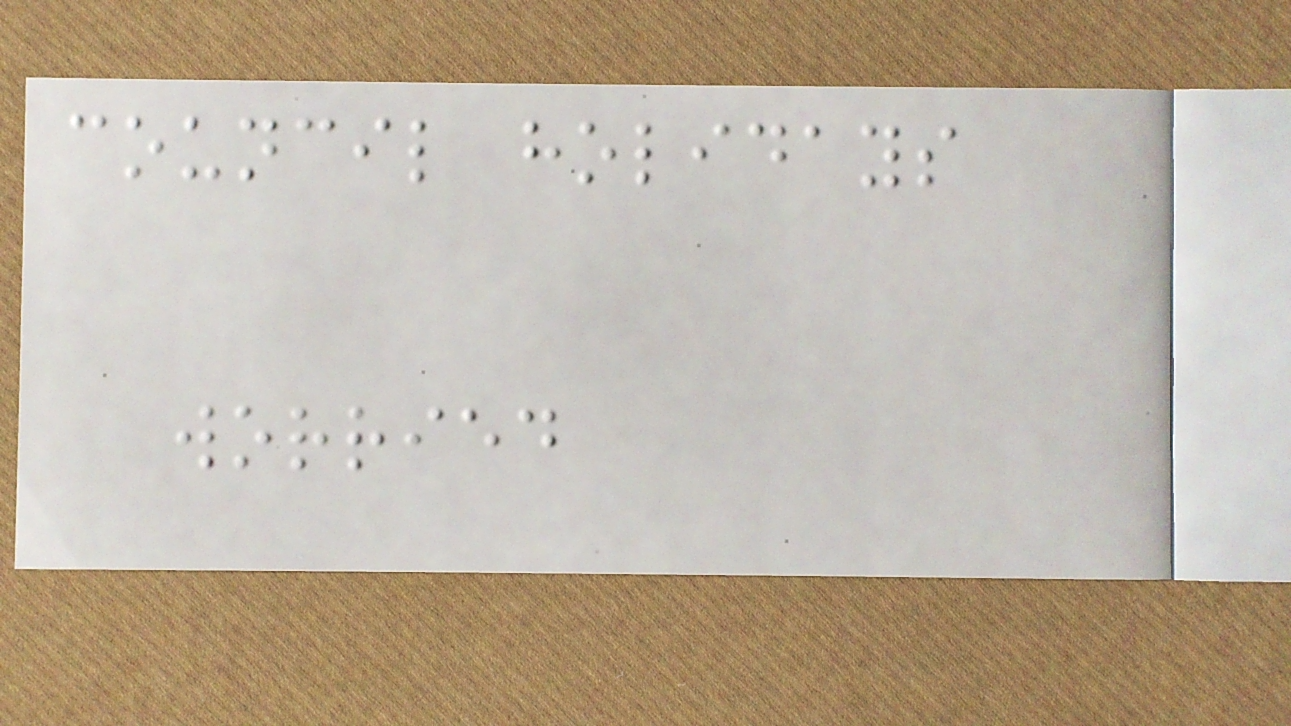council holidays
worried
